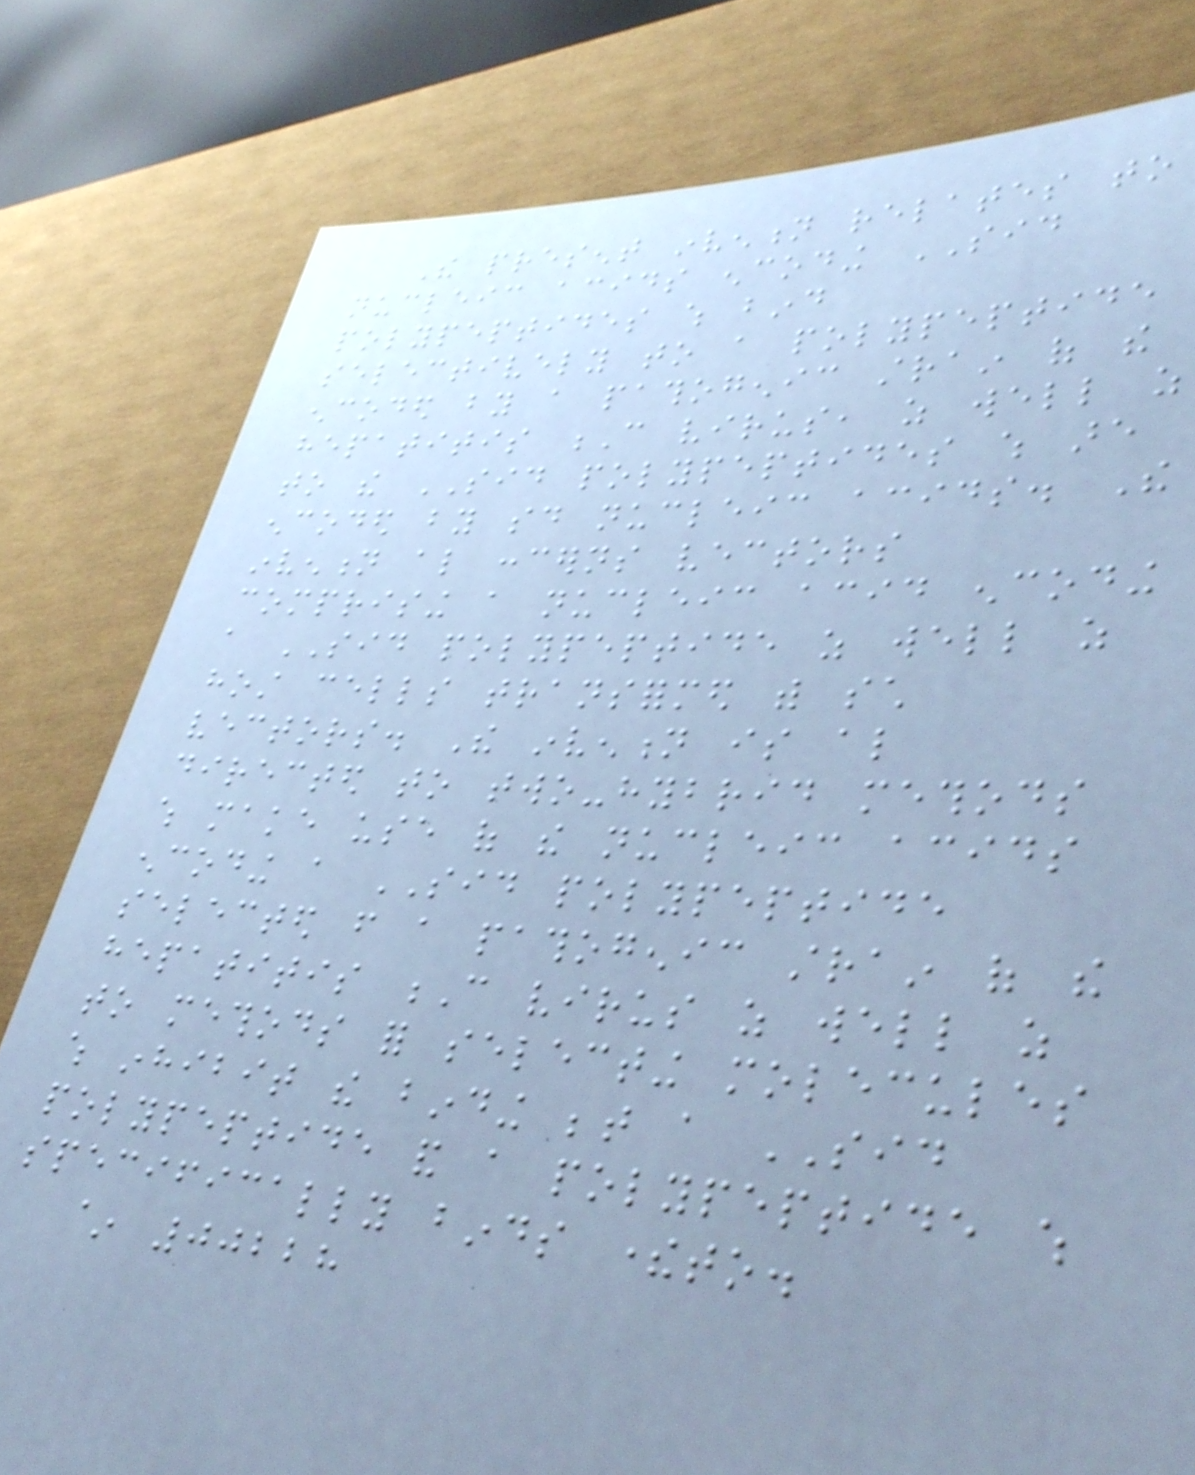The present invention relates to
nucleic acids encoding SID
polypeptides which bind
selectively to a polypeptide
encoded by a pathogenic strain of the
hepatitis C virus, as well as
to the SID polypeptides which are
encoded by said nucleic acids. The
invention also concerns vectors
comprising a nucleic acid encoding
a SID polypeptide as well as
host cells transformed with such
vectors. The invention is also
directed to two-hybrid methods
which make use of the nucleic acids
encoding a SID polypeptide
selected from a pathogenic strain of the
hepatitis C virus as well as
to methods for selecting molecules
which inhibit the binding between a SID
polypeptide and a polypeptide which
specifically binds thereto.
~ 00228
